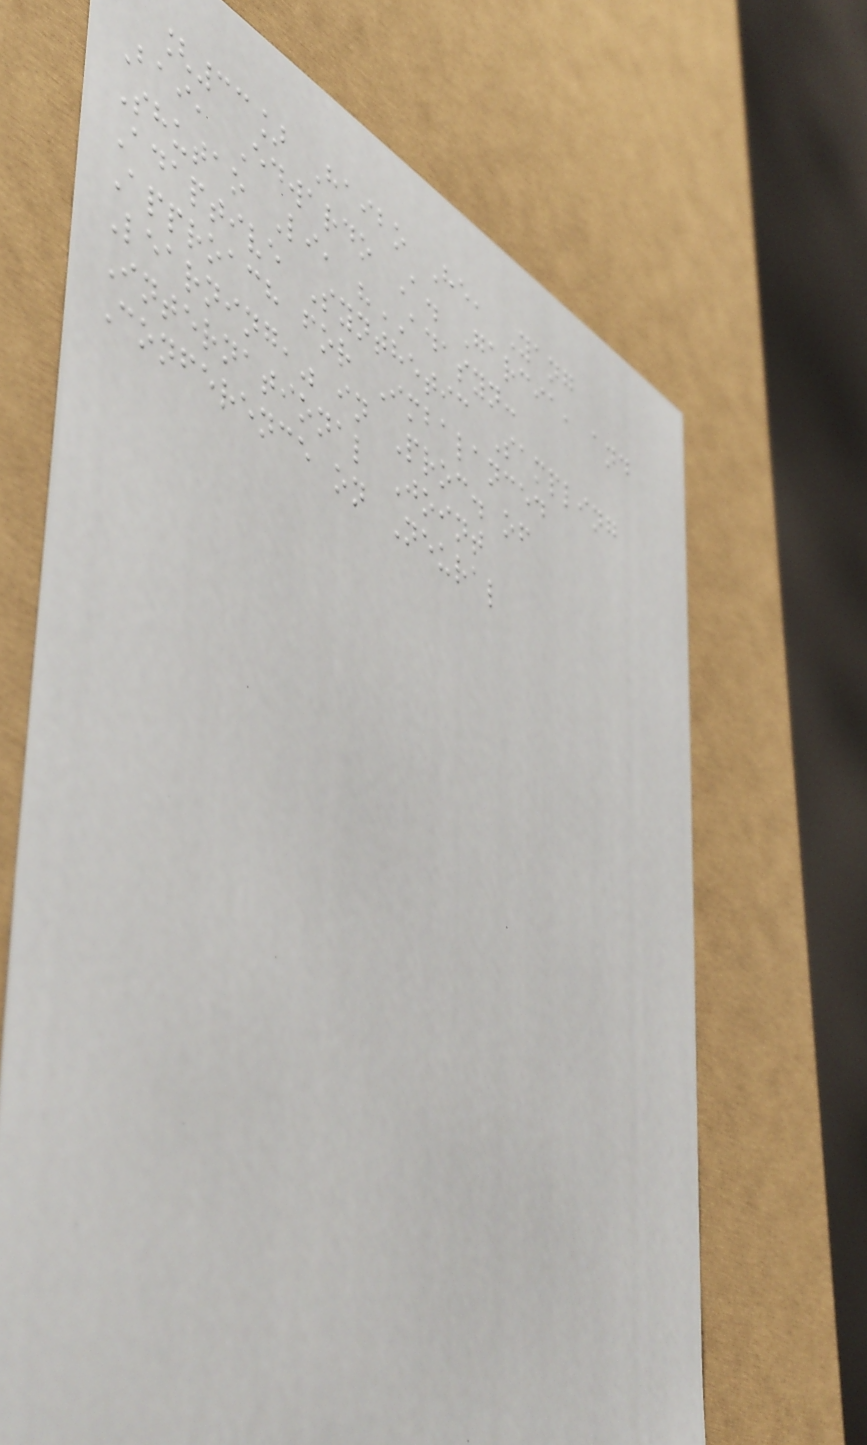[33] Haibo He, Yang
Bai, Edwardo A. Garcia, and
Shutao Li, "ADASYN:
Adaptive Synthetic Sampling
Approach for Imbalanced
Learning," in Proc. of
International Joint
Conference on Neural
